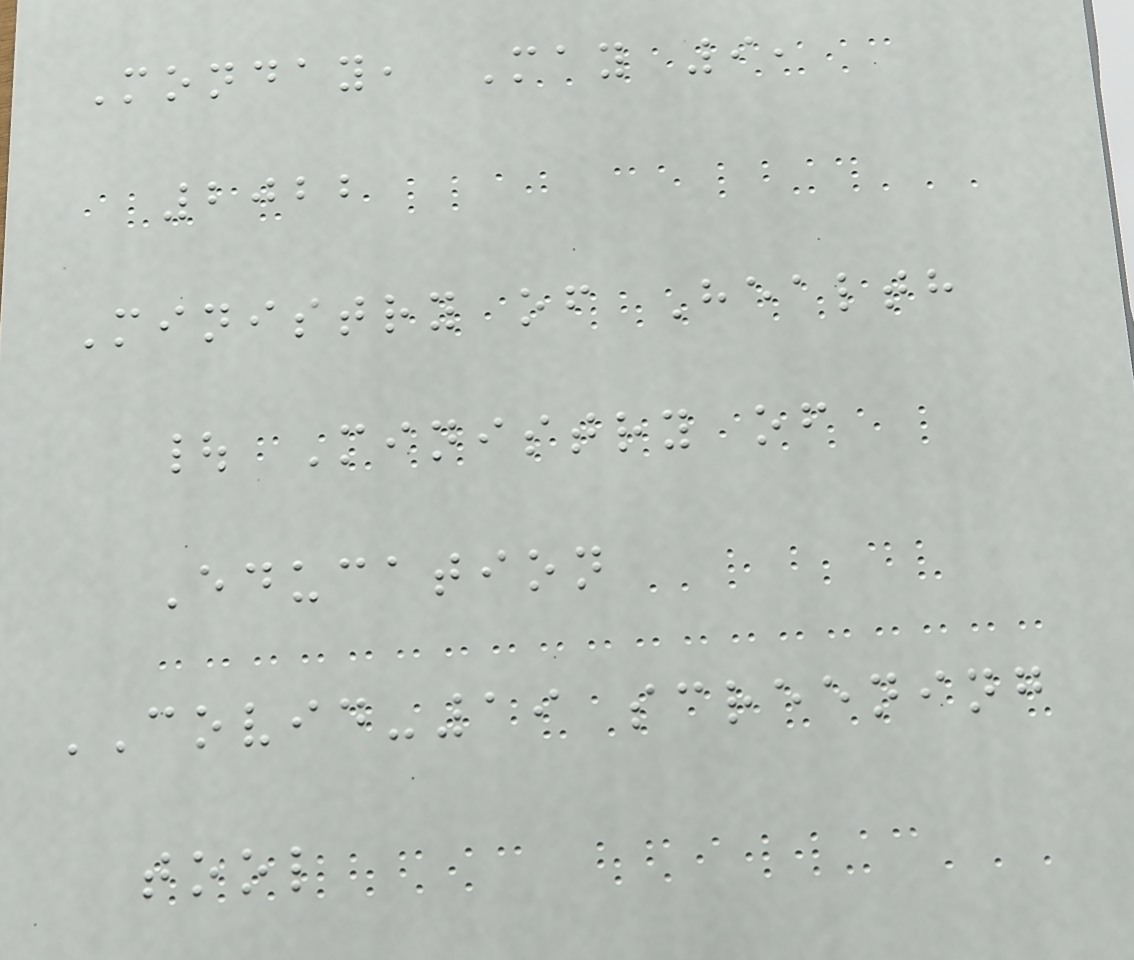Monday, May 9,
2022
Ministry of Health
| Ministry of
Education
COVID-19 screening
tool
